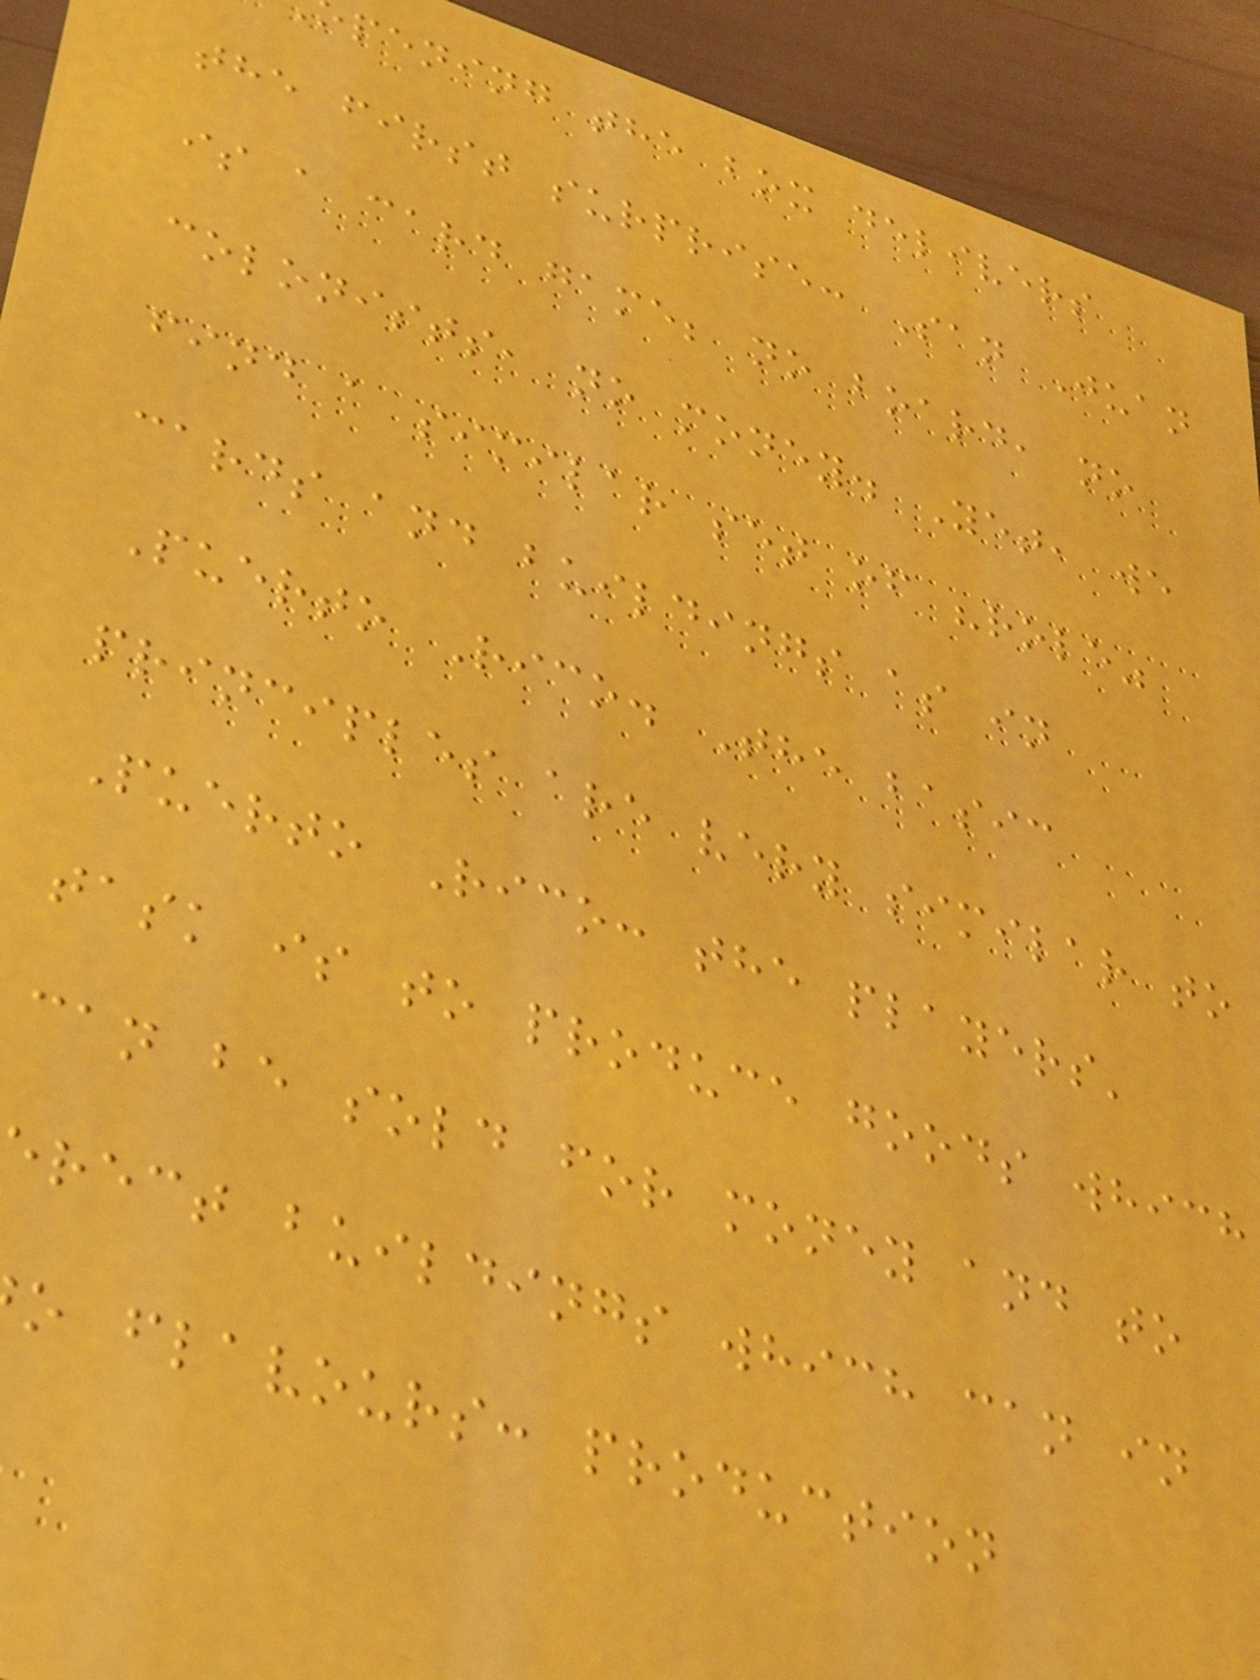pening the box delivers
the first surprise: San Juan
is a card game; no board, no
colonists, no money. Yet, we
find a similar set of "role"
cards and buildings as in
Puerto Rico. The basic
principles are very similar to
Puerto Rico: the players'
task is to produce goods which
can be sold for money and to
rect buildings which can in
o flavours: production
